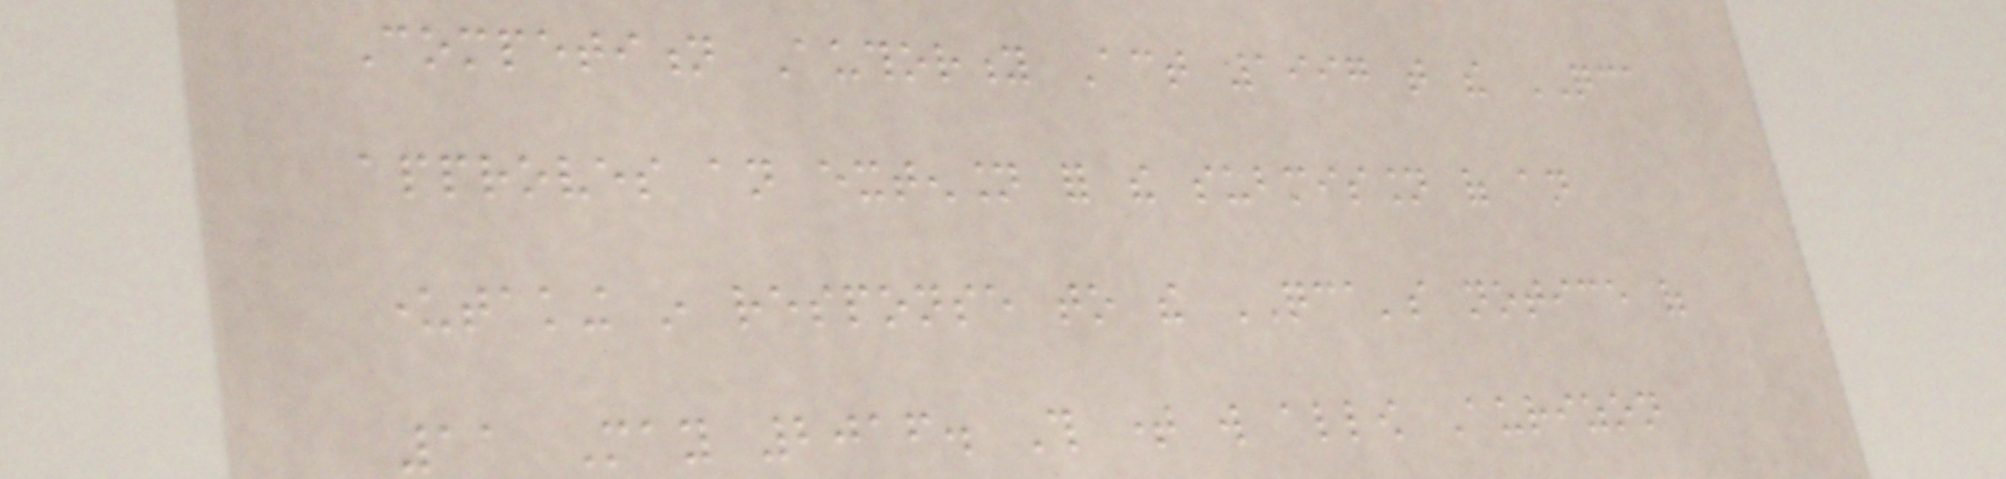Competition Authority Act 1997 that the QCA
approves an extension for the submission of an
undertaking in response to the QCA's notice of
11 May 2016. This time will allow Aurizon
